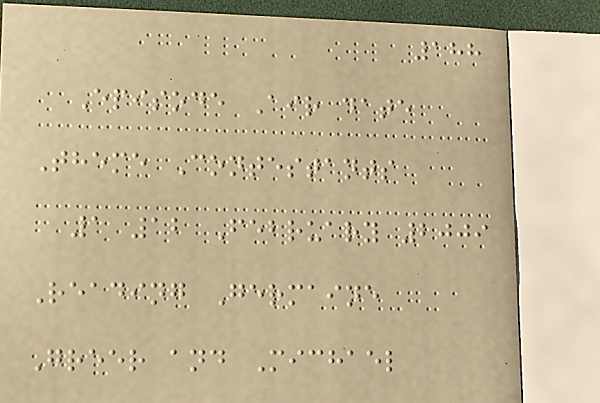188
Episode Air date
Theme Contestants
1 12 February 2009
Reading Germaine
Greer and Michael
